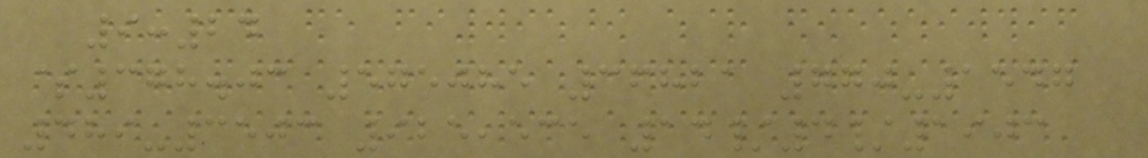9:24
$378.03 575085 36821 770-1547
489-3503 925,535 14/4/1903
